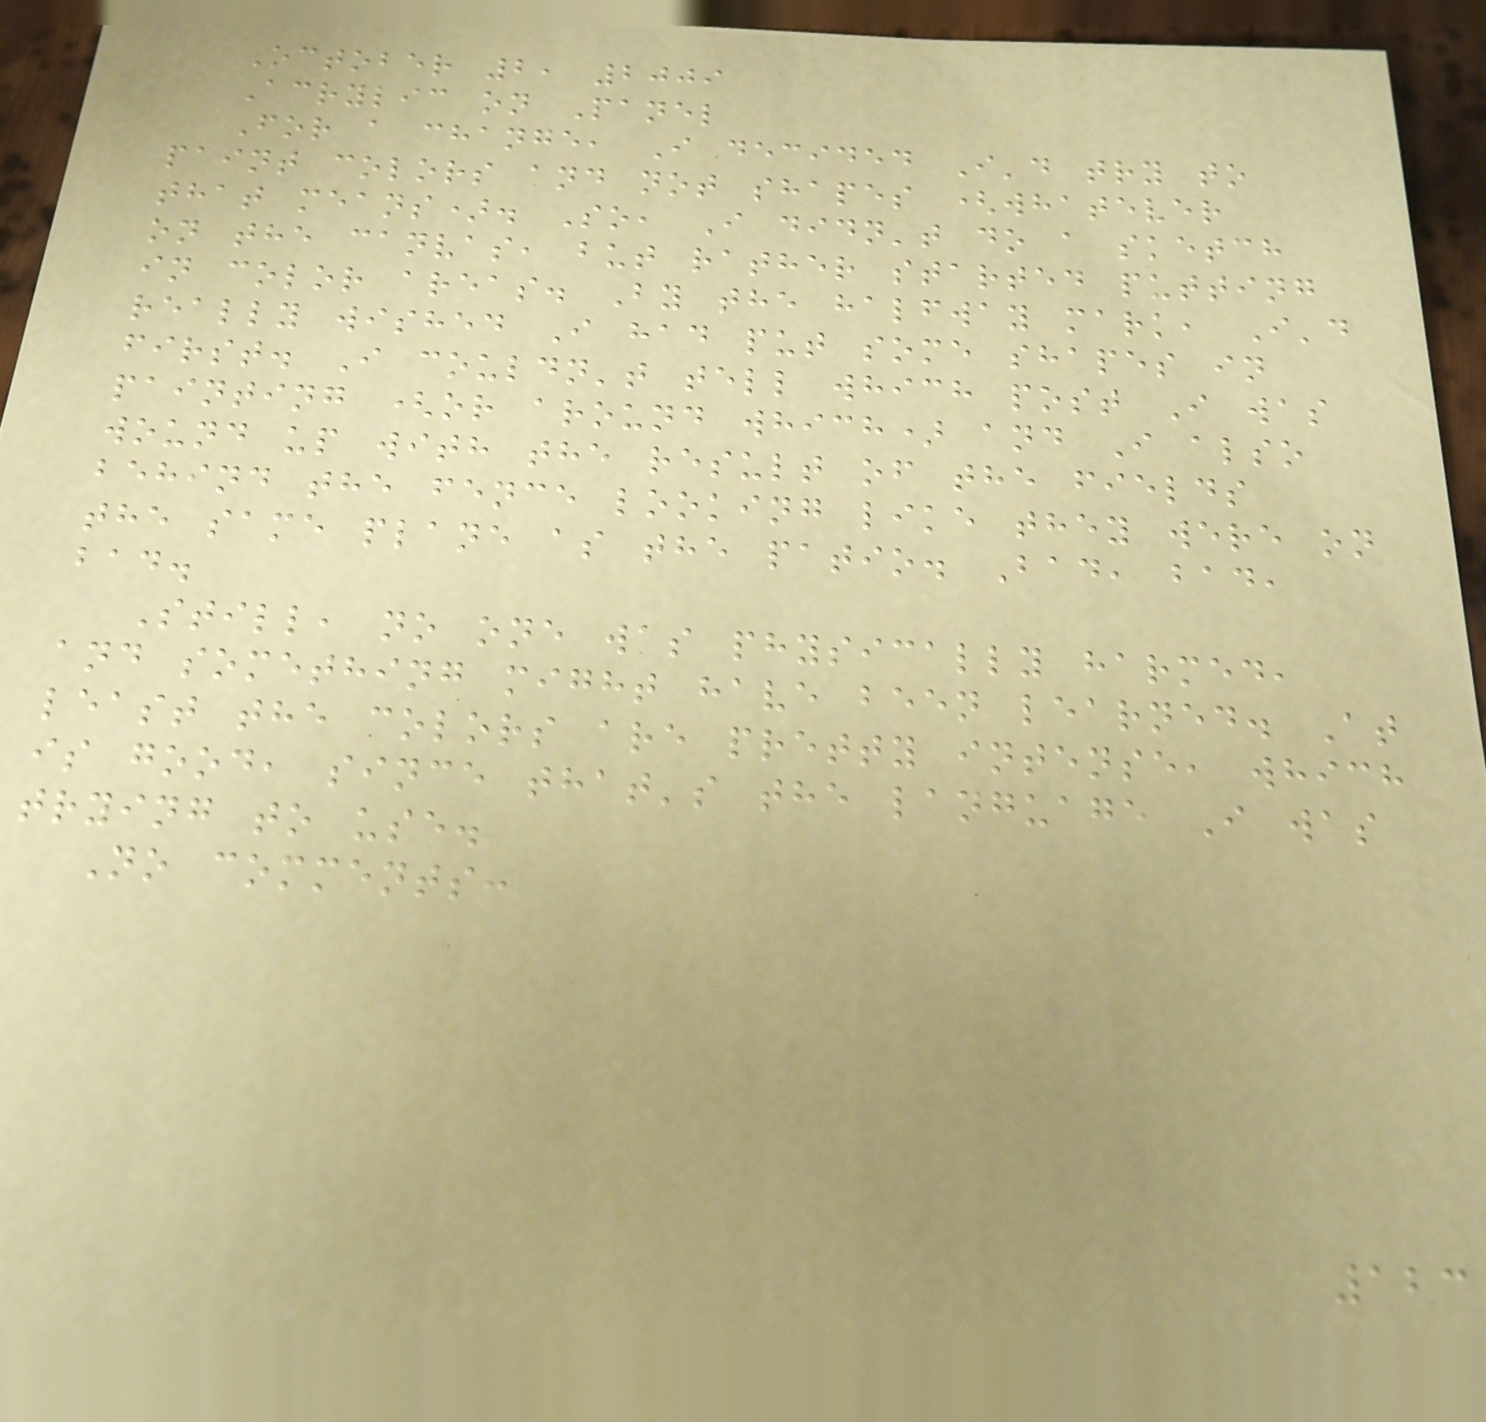October 2, 2009
Acrylic on Panel
For a change, I decided I'd try to
paint colors and not shapes (whatever
that means). So, I didn't do a sketch
on the canvas, but rather started putting
in color areas. By the halfway mark, I'd
really wished I had put some shapes in
first. I couldn't tell which post I was
painting (or around which) and I also
wound up with the result of the fields
behind the fence looking like they were on
the same plane as the patio. Bad, bad,
bad.
Still, no one was physically harmed,
and something might have been learned. At
least the colors are pretty intense, which
is good, since that's the language I was
trying to use.
No comments:
123
